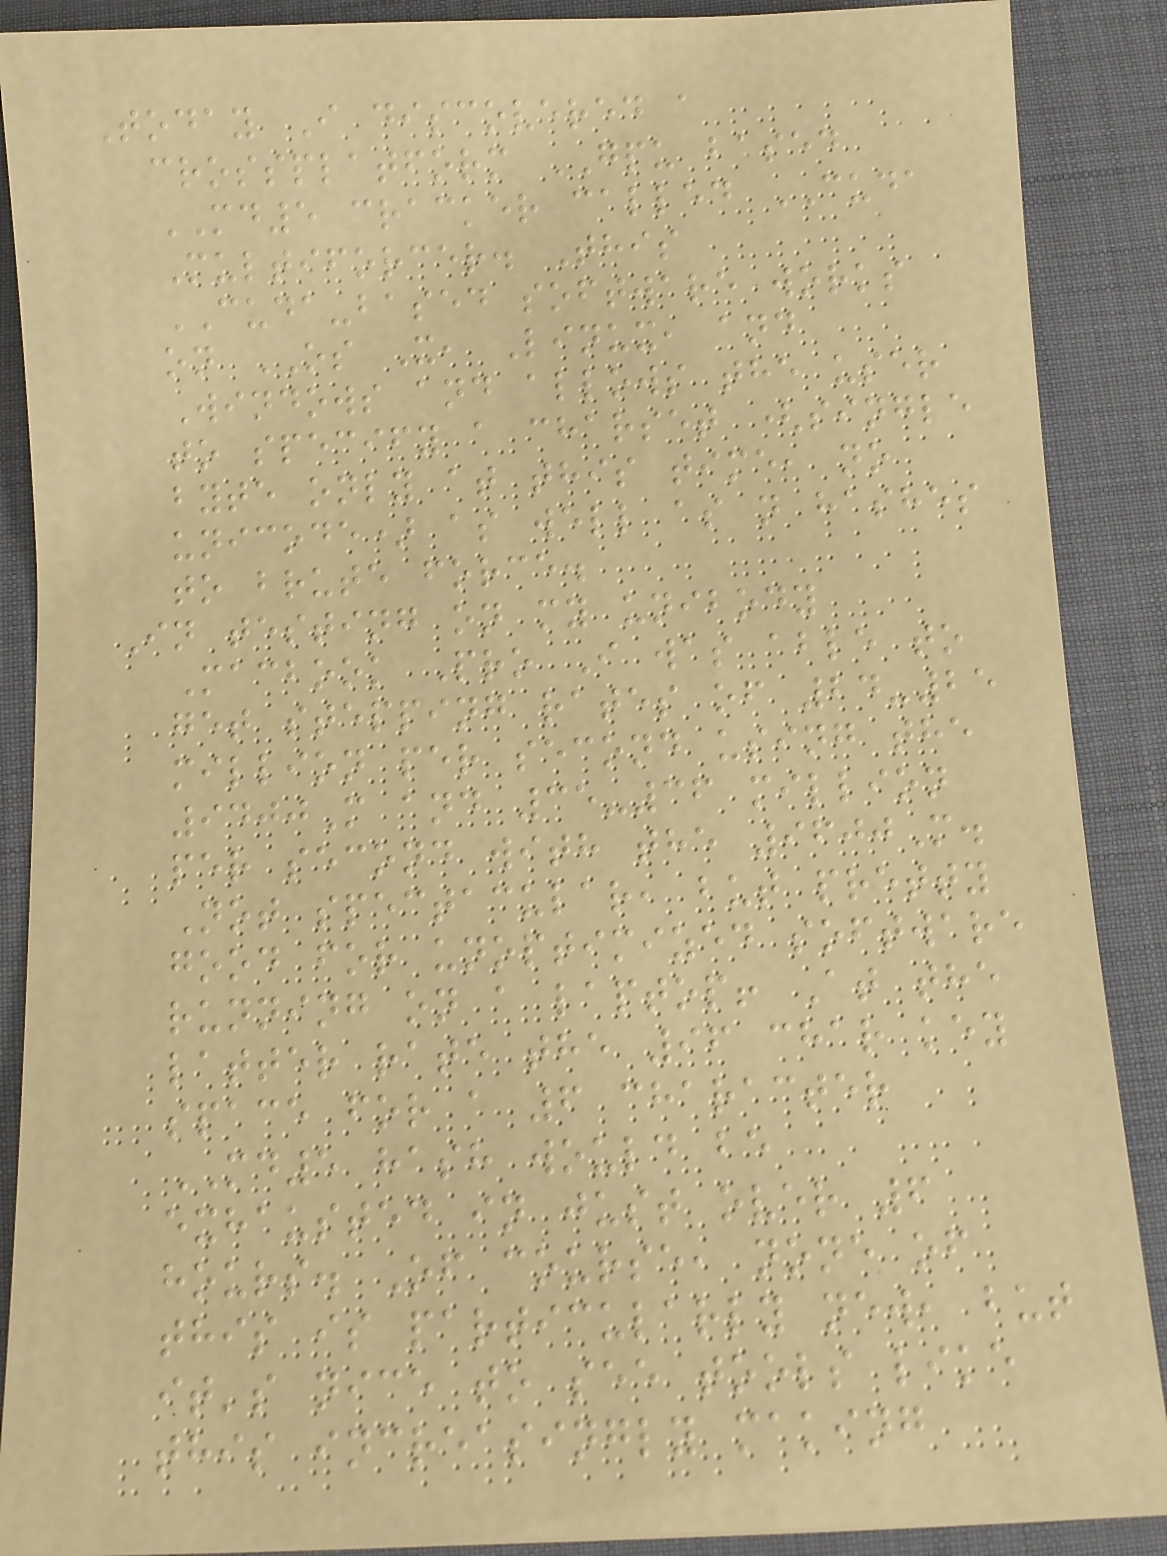Today I discovered a
crossplatform GPU based
MD5 cracker called CUDA
Multiforcer. This
CUDA-based software works
on OS X, Linux, and
Windows and allows the user
to specify a charset (single
byte only at this time, no
unicode) as well as n hashes
to brute force.
In testing on my unibody
Macbook Pro I was able to
get stepping rates of 24-25
million per second using the
9400M and 35-36 million
per second with the 9600M.
Not spectacular, but pretty
good for unoptimized software
running on a laptop! At the
latter rate the 96 char key
space for a 6 character
MD5 hash would be
exhausted in just over 6
hours. Of course, none of
this is particularly new, but
it's nice to see tools like
this increasingly making
